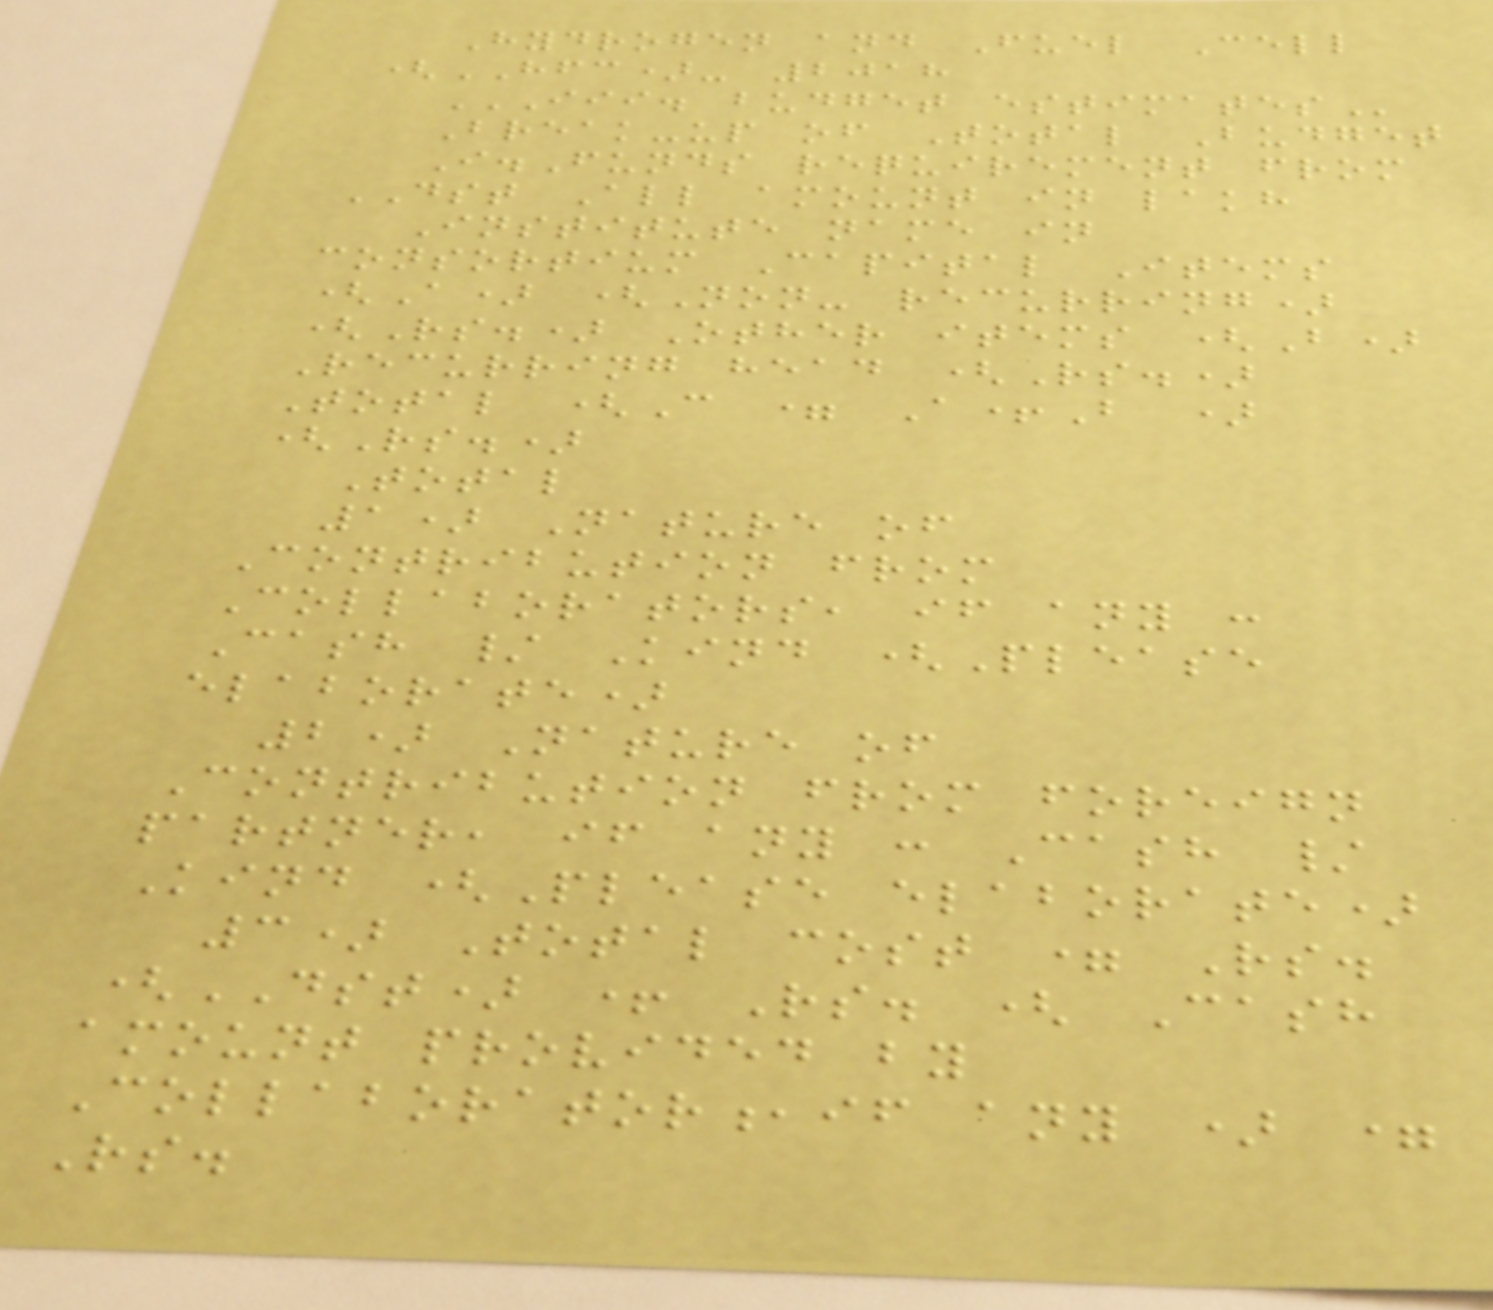Hydrogen and Fuel Cell
(HFC)- 2018
III. BUDGET ESTIMATES
Break-up of Total Budget
I.Funds requirement from
DST All amount in lakh
Institute name in
consortium Capital Items
(A) (Non- recurring)
(Rs.) Other items (B)
Recurring head (Rs.)
Total (C = A+B )
(Rs.)
Total
1) Nature of
Contribution from
Collaborators, if any :
Cash / Kind (Please
elaborate)
2) Nature of
Contribution from foreign
partner, if any : Cash /
Kind (Please elaborate)
3) Total cost = Rs.
(DST) + Rs. ( Cash
amount provided by
Collaborator,if any ) =
Rs.
